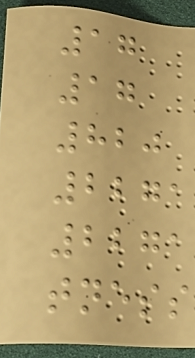17
17
820
2271
2271
tness
